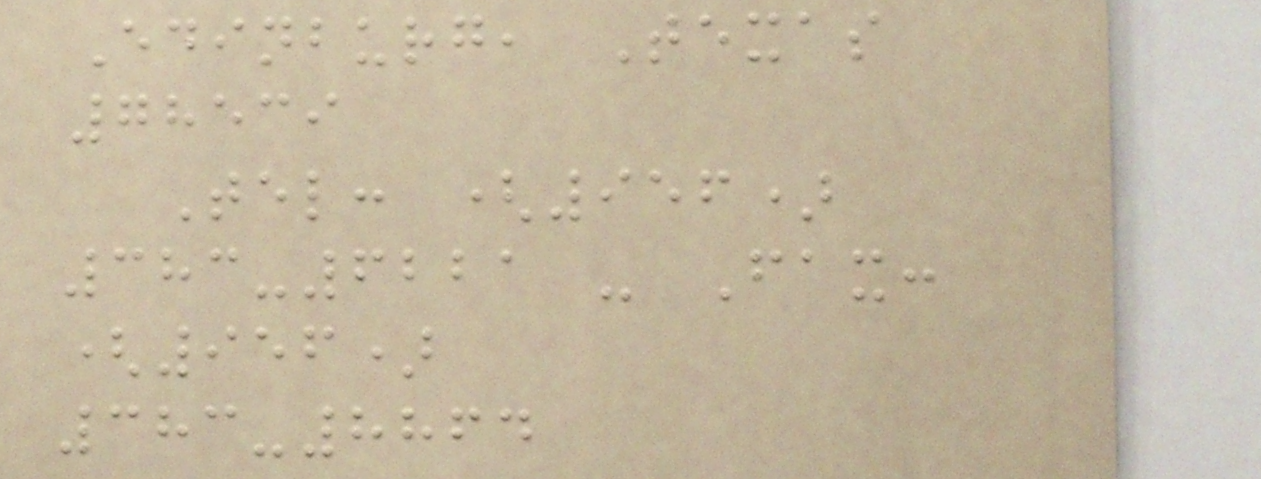Edinburg, Texas
78539
Tel: (956)
383-6221 - Fax:
(956)
383-8864
